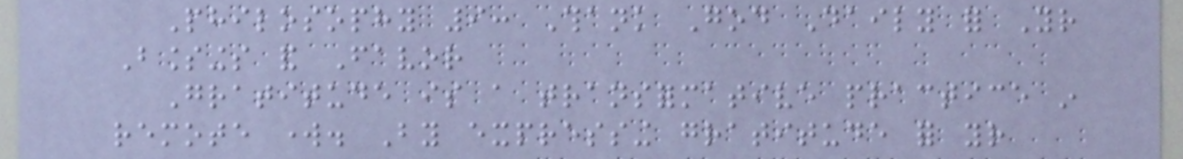Philosophy 9: Thank God Daily for Your
Blessings and Favor
Gratitude is a transformative practice in
remote work. By expressing gratitude for your
